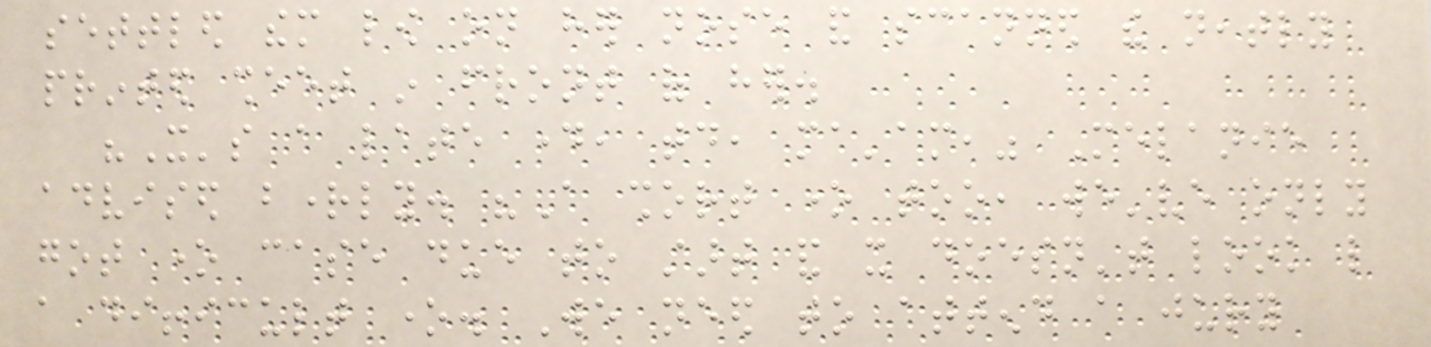settled them low on her nose and scanned the neatly
printed sheet in front of her.
"It's a late day, today, ma'am," Melanie
advised brightly. "A short one too, we've only
got one case due to start and it doesn't look like
a difficult one. We need to attend a jury
